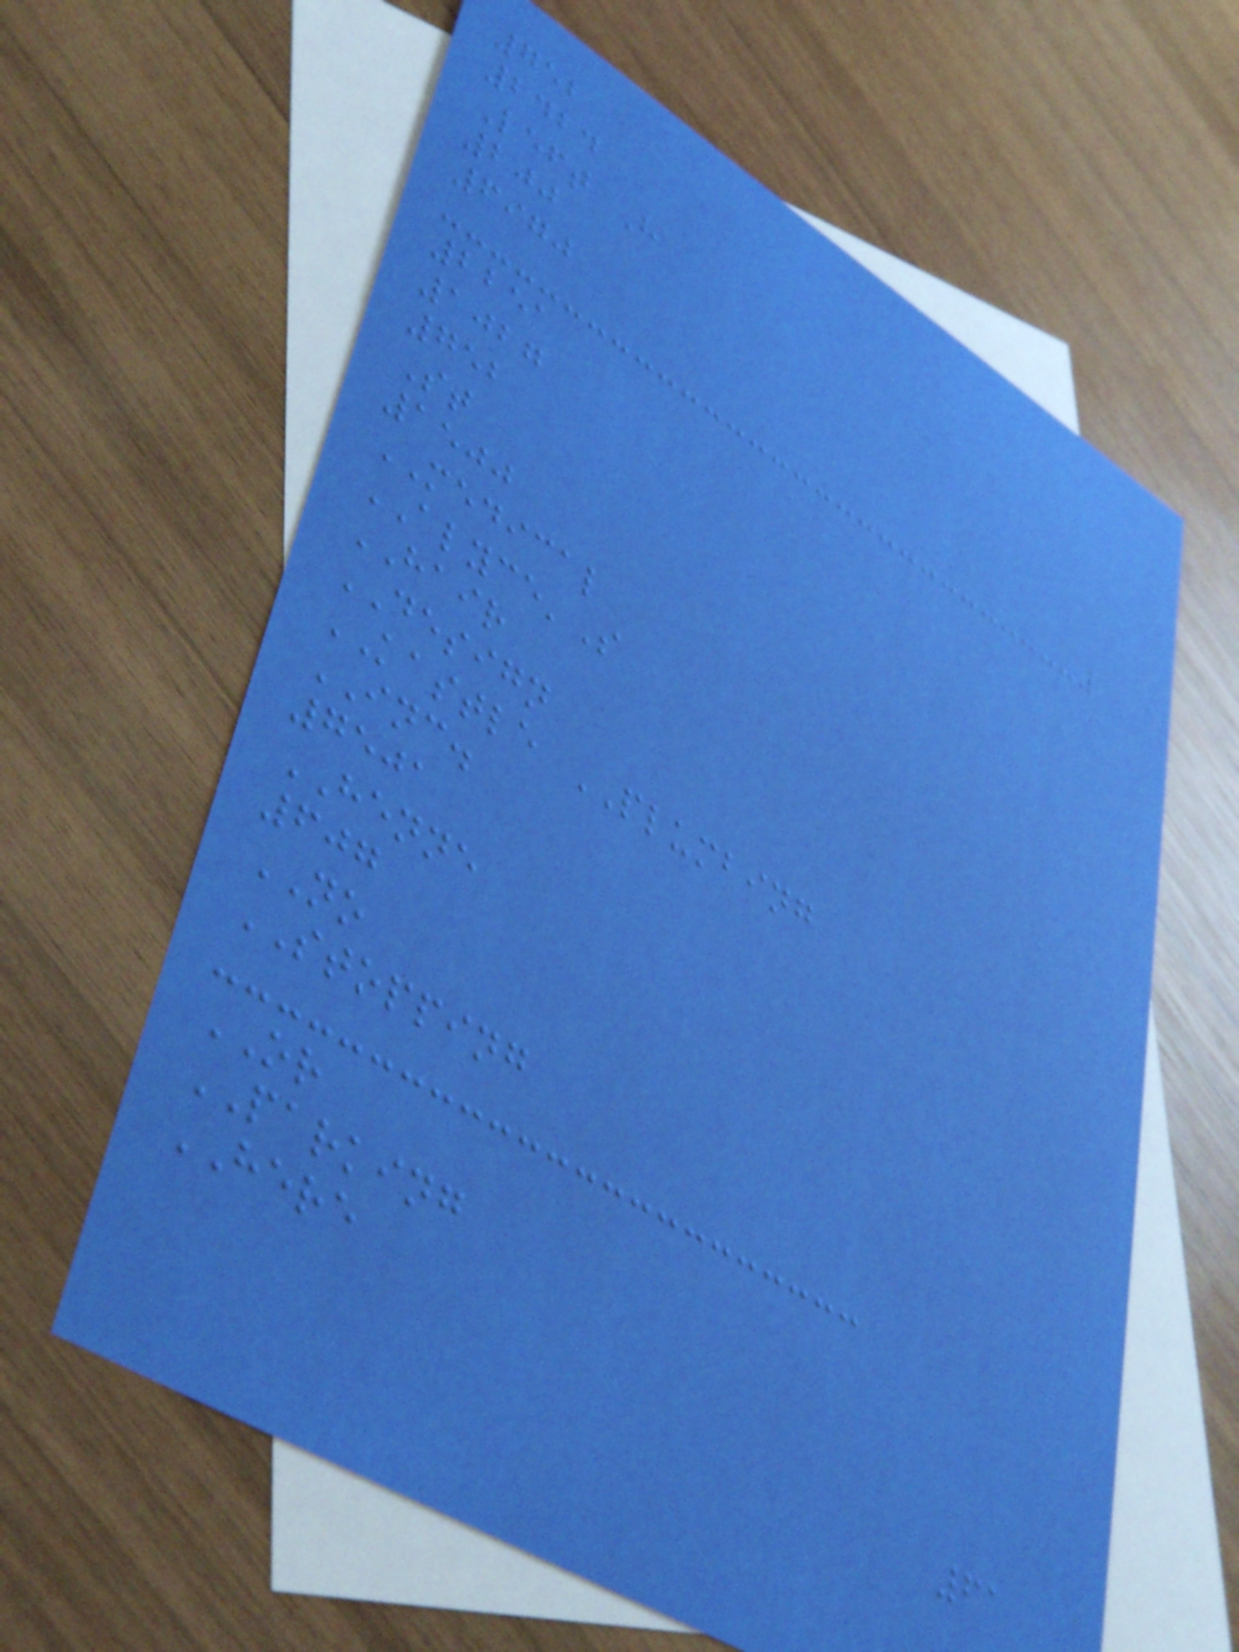752
2424
Left H
200
6970
2251
1027
752
St
1500
MEDICAL
ALYCE'S
HAIR
DESIGN
KASTLE PLUMBING
INC.
7501
HENNE
607
NO
STOPPING
OR
PARKING
HERE
61
